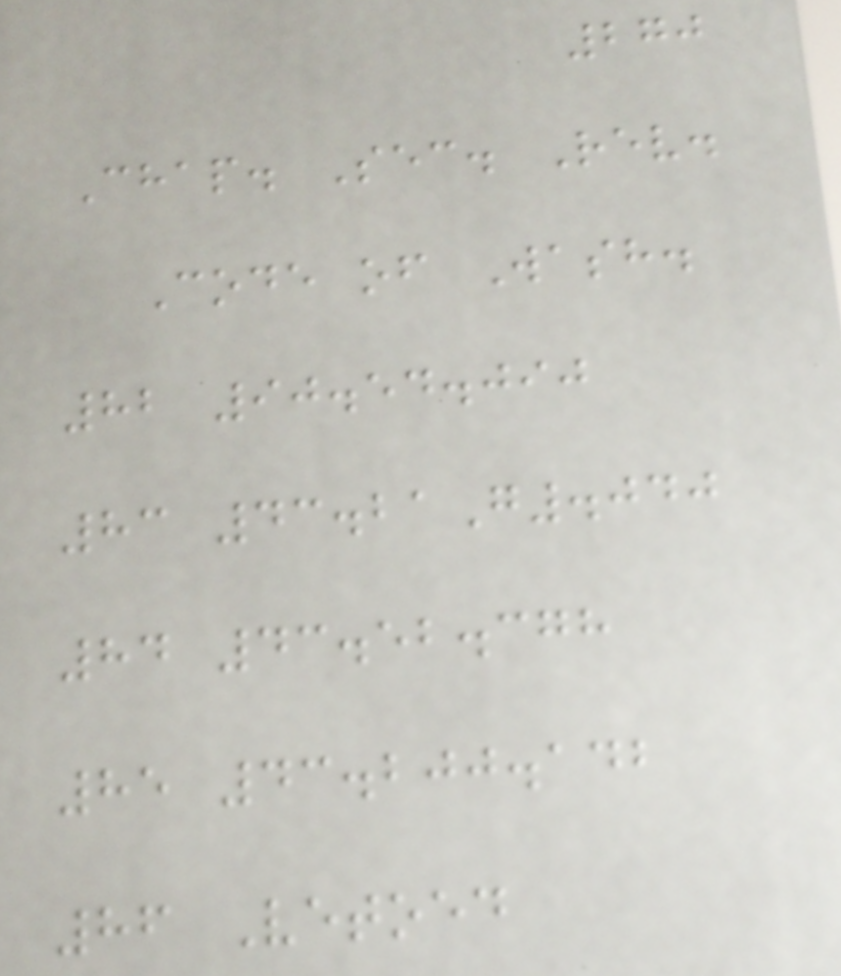270
Chap. Sec. Rev.
Code of Wash.
82 90.54.090
83 43.21G.040
84 43.52.378
85 43.200.142
86 Vetoed
